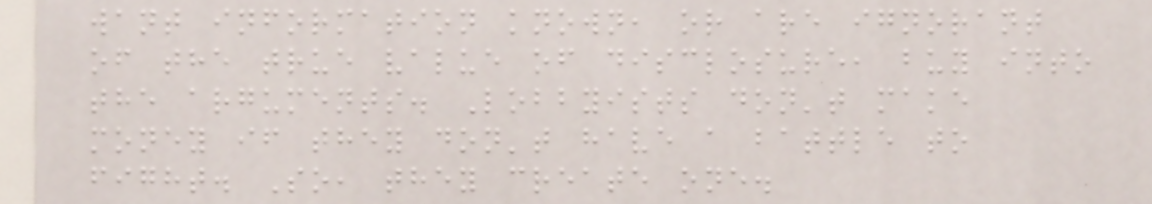want information known, or are ignorant
of the true value of disclosure, buy into
the arguments. Lobbyists don't make
money if they don't have a battle to
fight. So, they create one.
